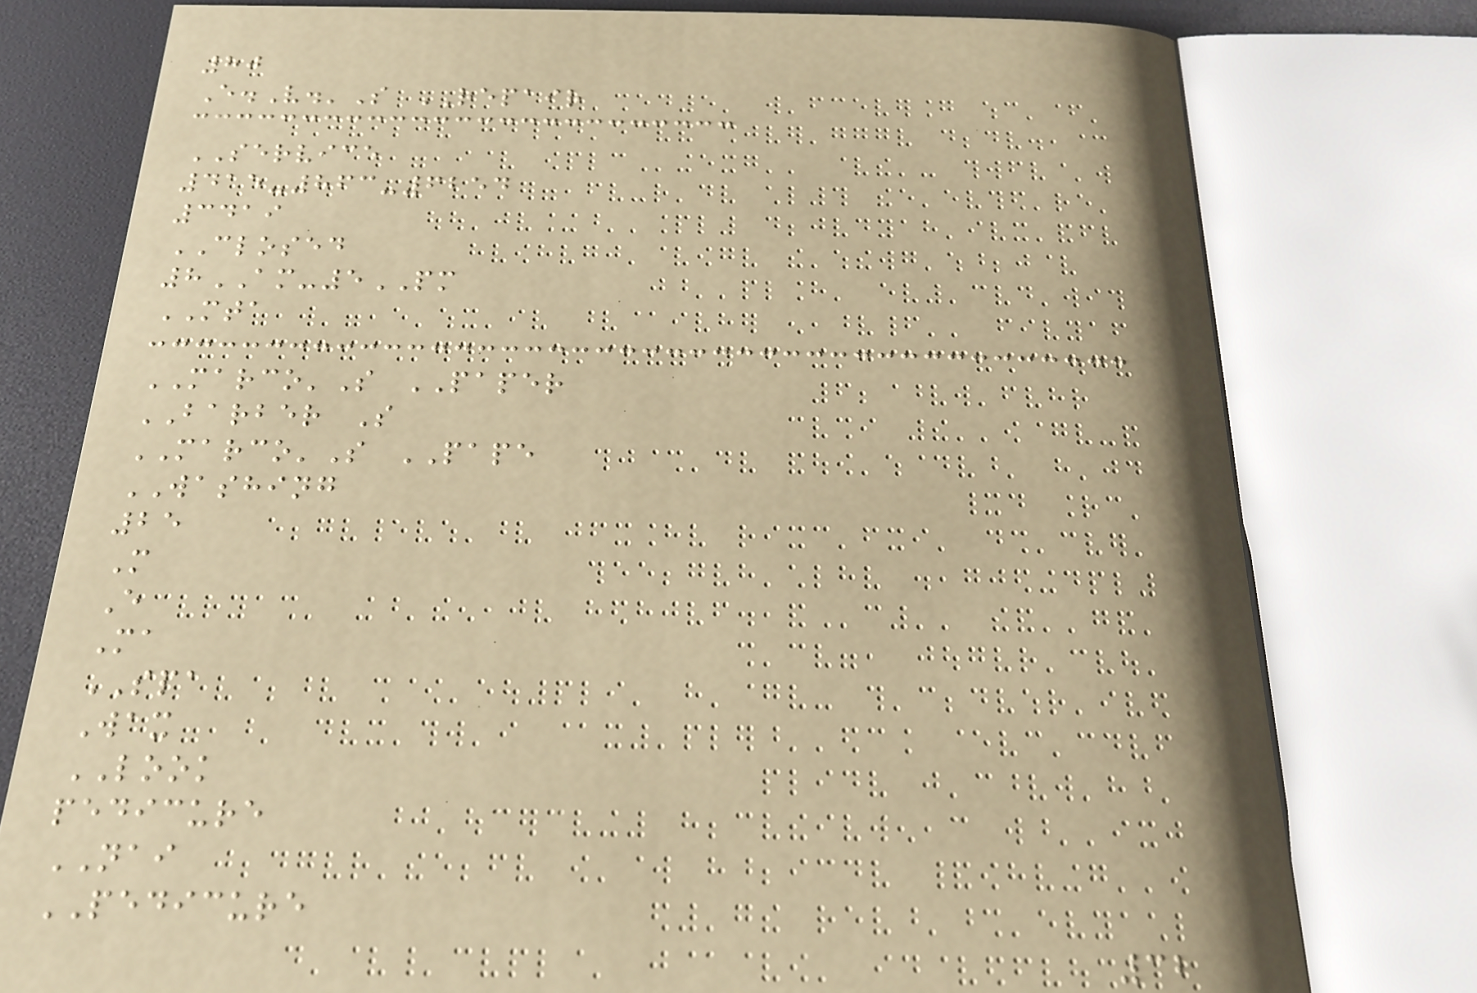80
E.V.'S REPAIR
SERVICE
415-863-6254
3419
CLOSED
8AM-5PM
MTA
MARCO'S PAPER
BARBER S
MARCO'S PAPE
WASHING
25
M
E
Ma
SPA
Wax
LOOK
pedicure
NAI
PEDICURE
32
